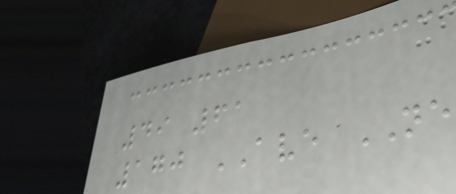49 61
170 AVE NE
